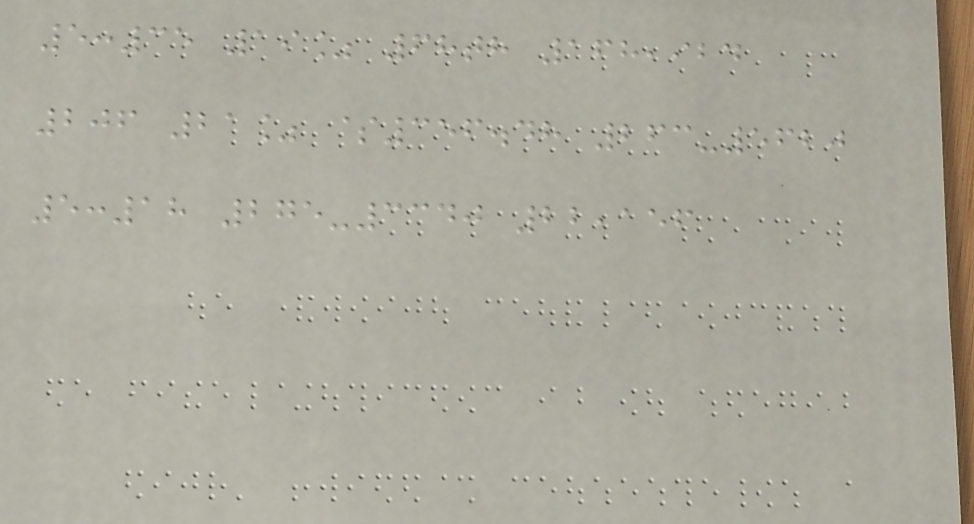5:35 19% 68th 168,924
206 21% $356.48 263-5620
5:18 275-3340 22,156
